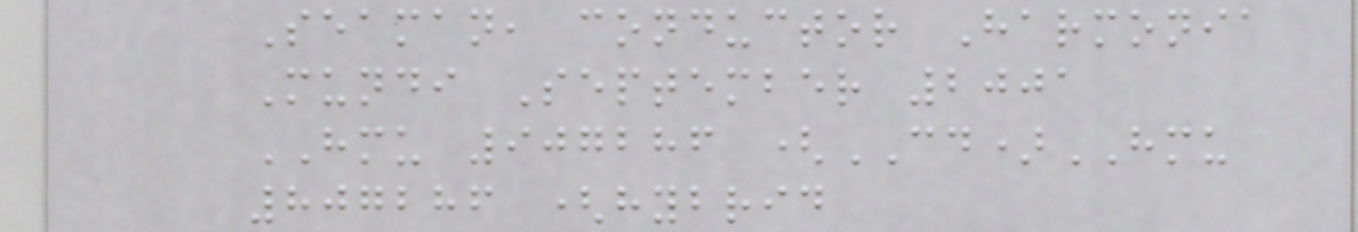Seaman, conductor Harmonia
Mundi September 2001
HMU 907286 (CD)HMU
807286 (hybrid
